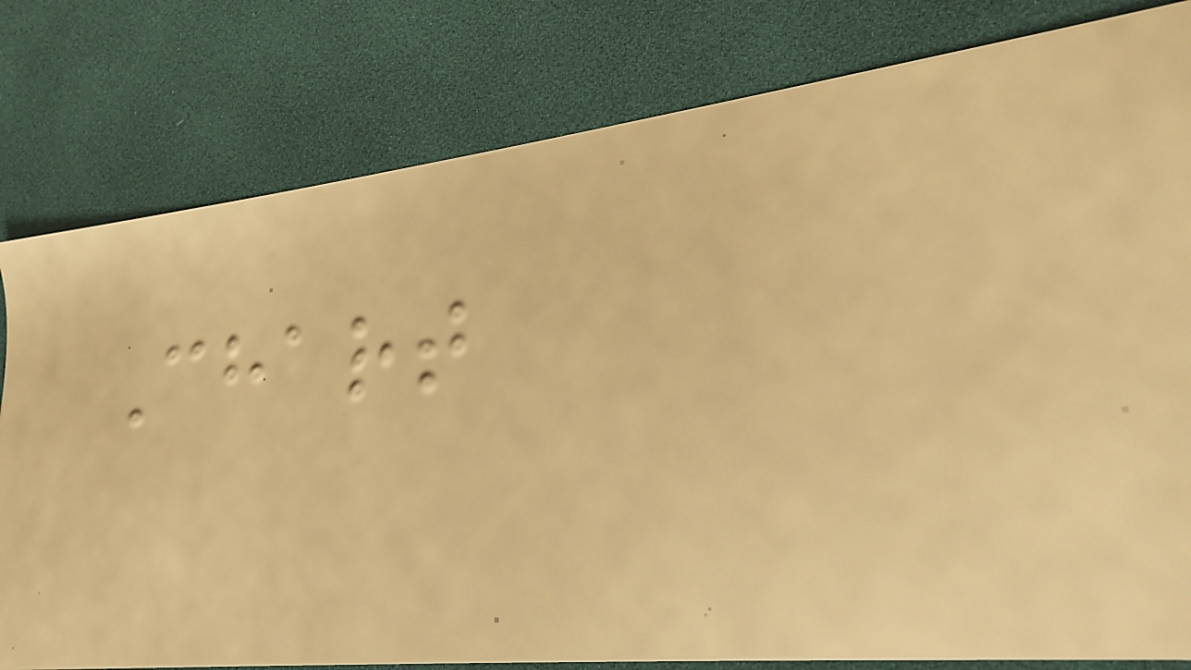Chart
